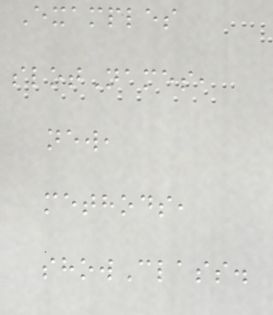Examples
slotNames,
new,
methods,
showClass.
